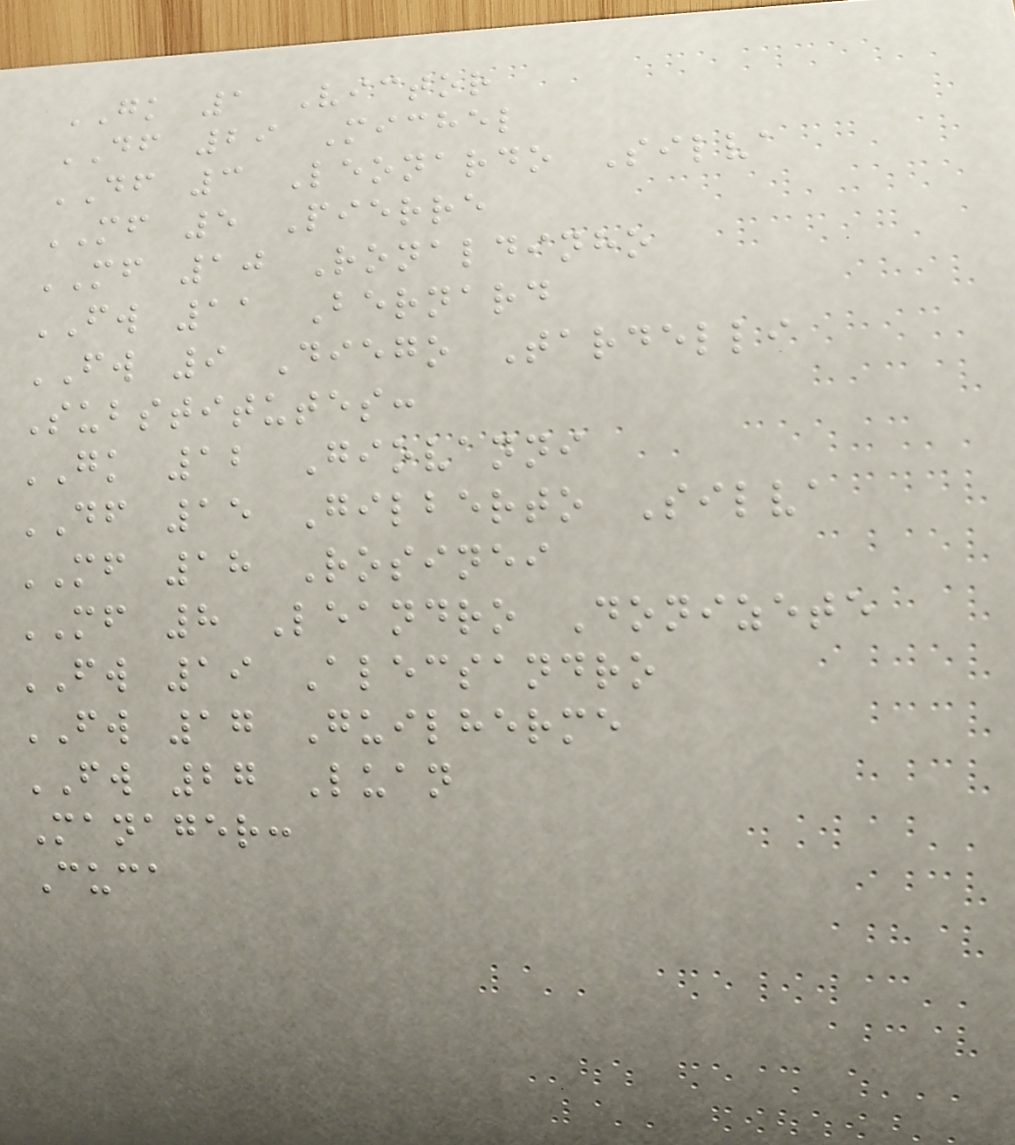GK 1 Victor
DF 29 Michel
DF 3 Leonardo Silva
MF 5 Pierre
MF 10 Ronaldinho
FW 11 Bernard
FW 9 Diego Tardelli
Substitutes:
GK 12 Giovanni
DF 15 Gilberto Silva
MF 18 Rosinei
MF 8 Leandro Donizete
FW 19 Alecsandro
FW 17 Guilherme
FW 27 Luan
Manager:
Cuca
